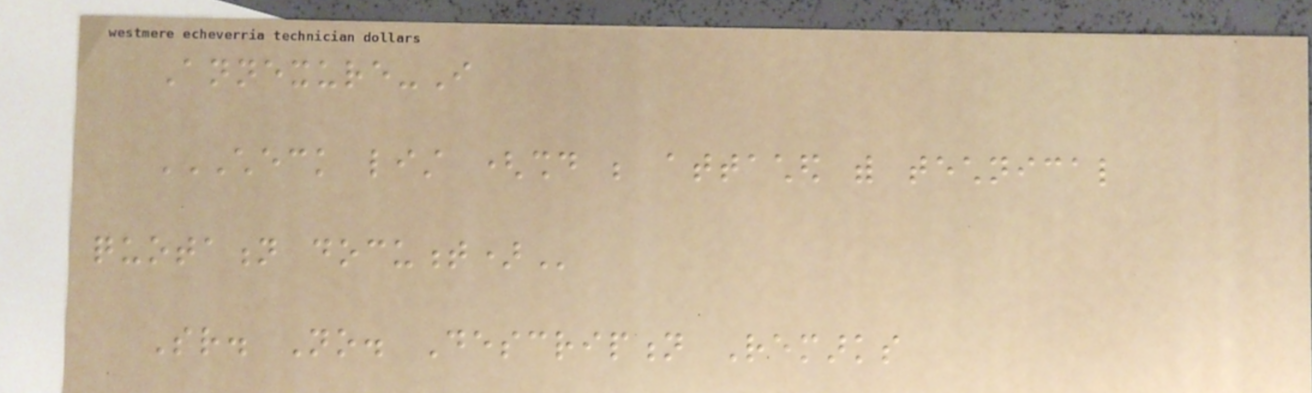Annexure-I
CHECK LIST (SHOULD BE ATTACHED WITH TECHNICAL
QUOTATION DOCUMENT)
Sr. No. Description Remarks
